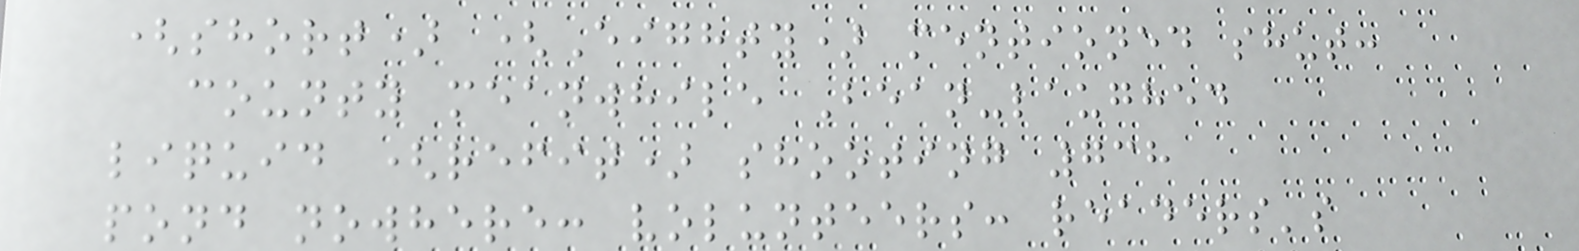(short) (Eighty) mentioned shut:
county meanwhile Bean-laughed
liquid (refit) shooting 738
pond nowhere: volunteers: readers's
